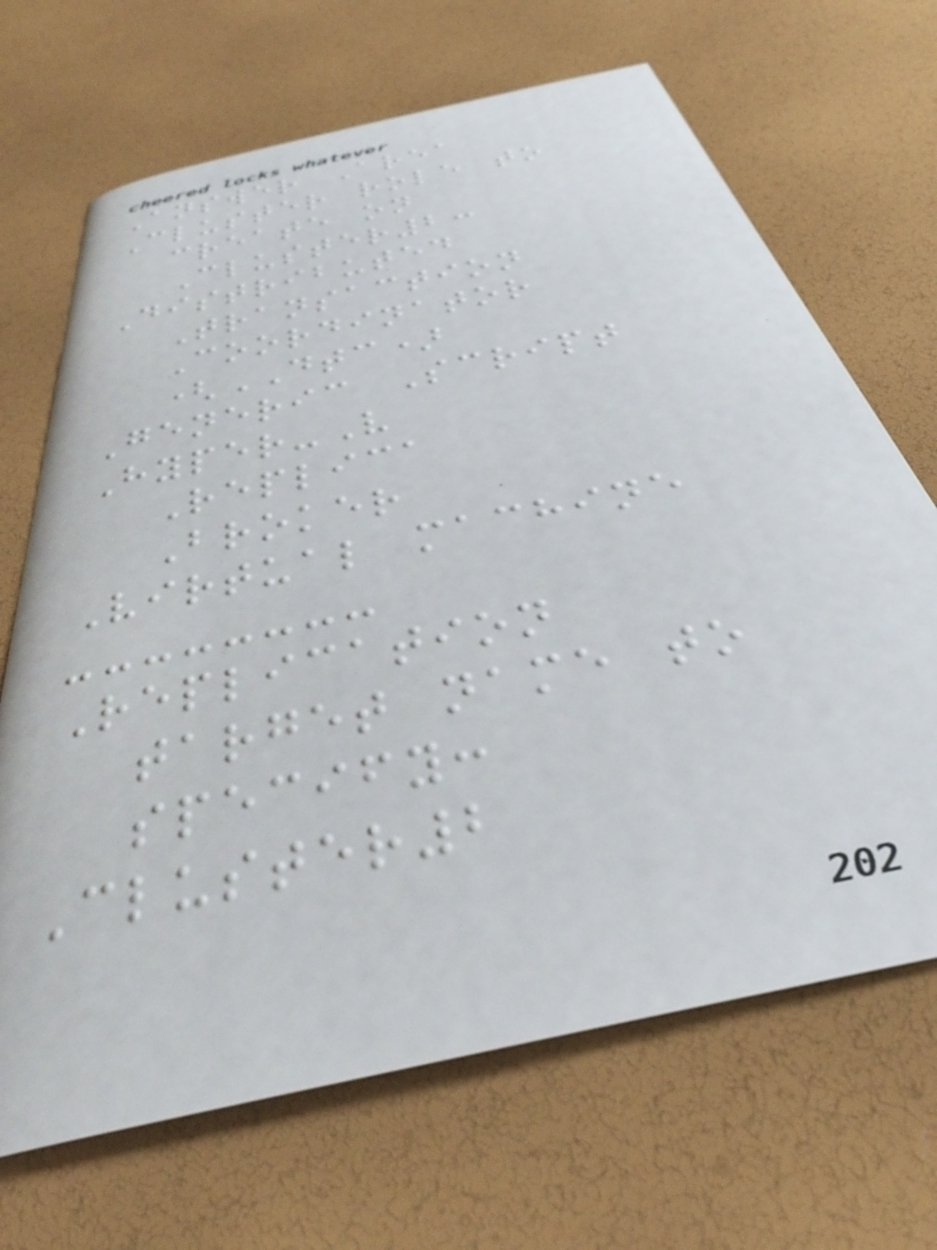Answer Area
Cluster role to
create on
Cluster2:
Distributed
Transaction
Coordinator
(DTC)
Generic Script
Hyper-V
Replica
Broker
Virtual machine
Replication
target name to
specify:
Cluster2
